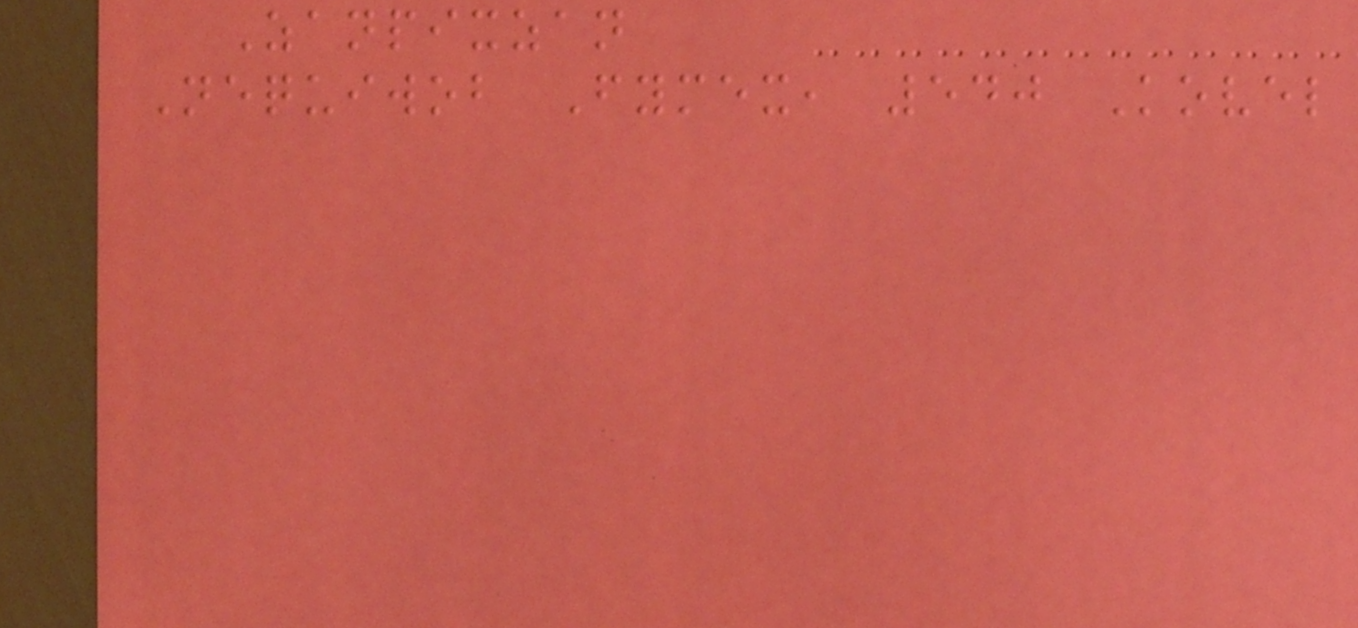Zanpixzan
Nequiwob Fymex, 540 Kovel
